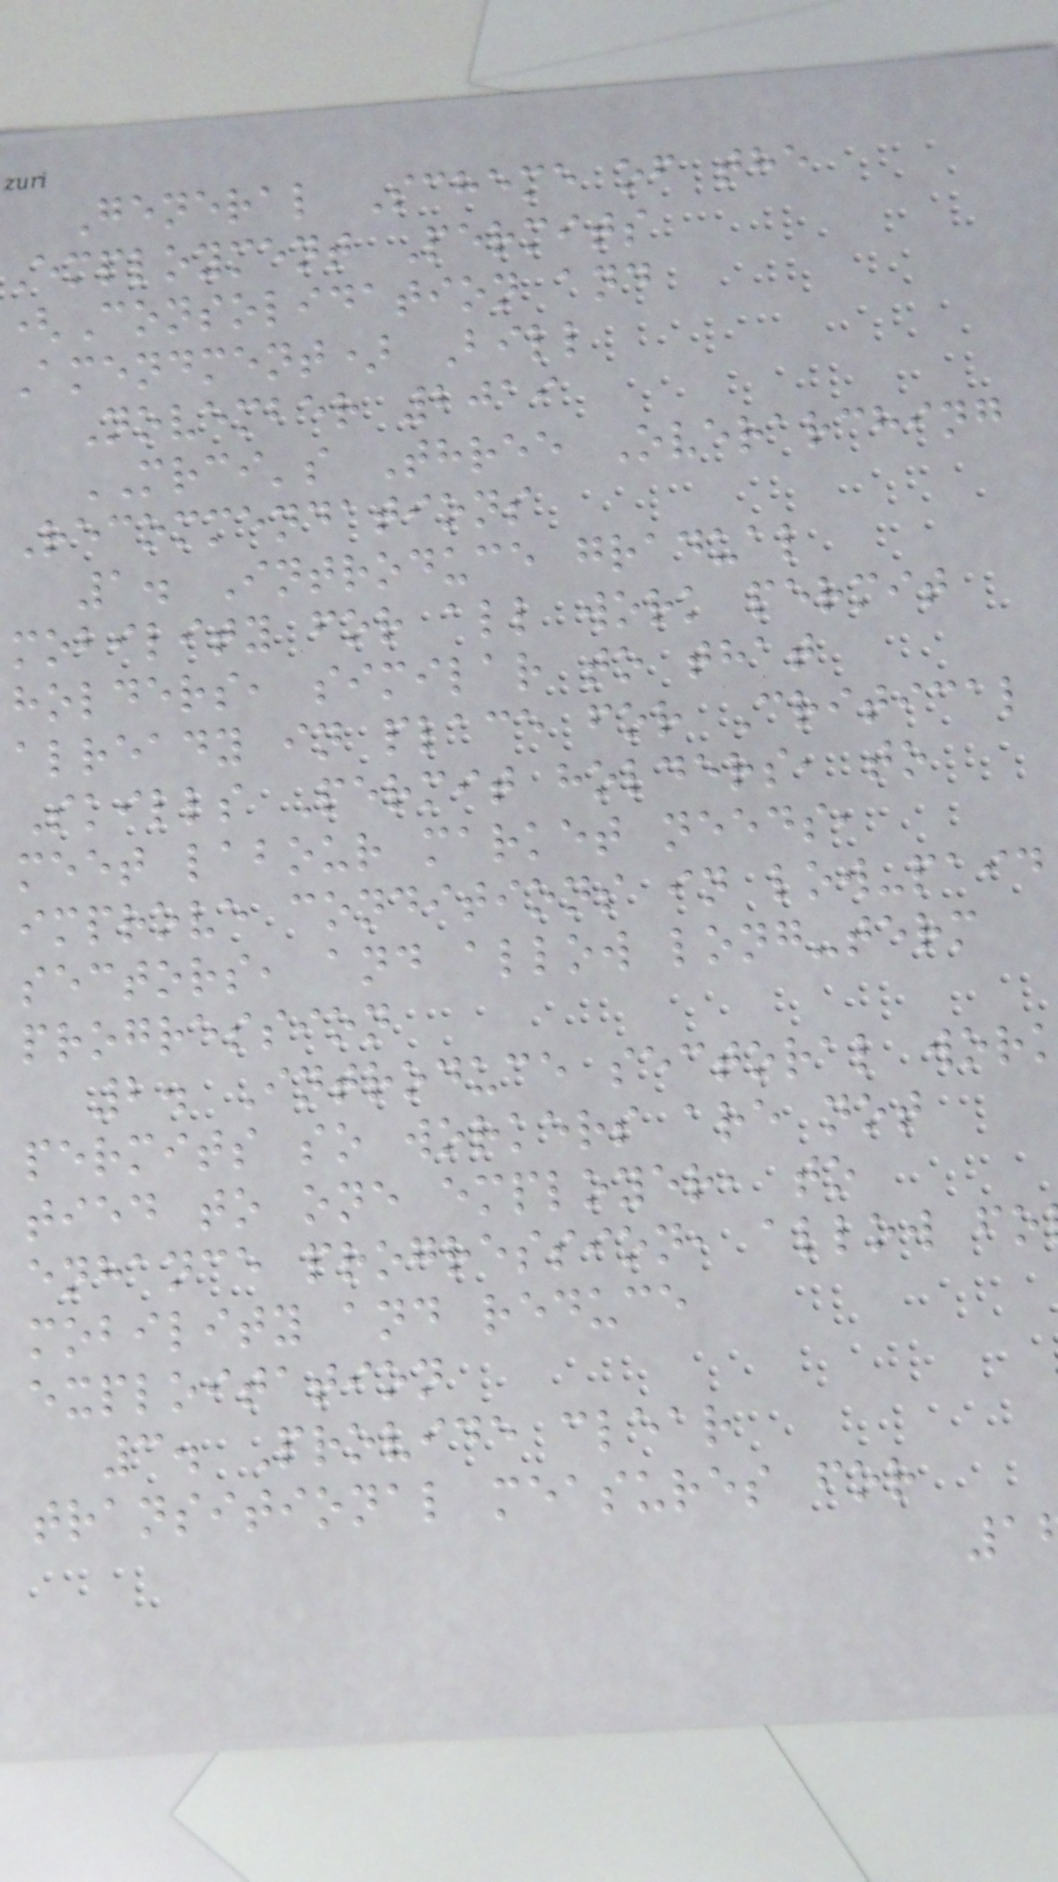General Scheme of the
Employment Permits
(Consolidation and
Amendment) Bill
November 2019
MRCI's Three Overarching
Recommendations
1. Introduce gradual
mobility for all work permit
holders, similar to that
already in place for Critical
Skills Permit holders, to
meet labour market needs,
improve conditions in low-paid
sectors, and allow long-term
progression
2. Introduce sectoral wor
permits so workers are not
tied to one employer, to
enhance progression, allow fo
mobility and reduce
exploitation
3. Provide clear
transitional measures for
